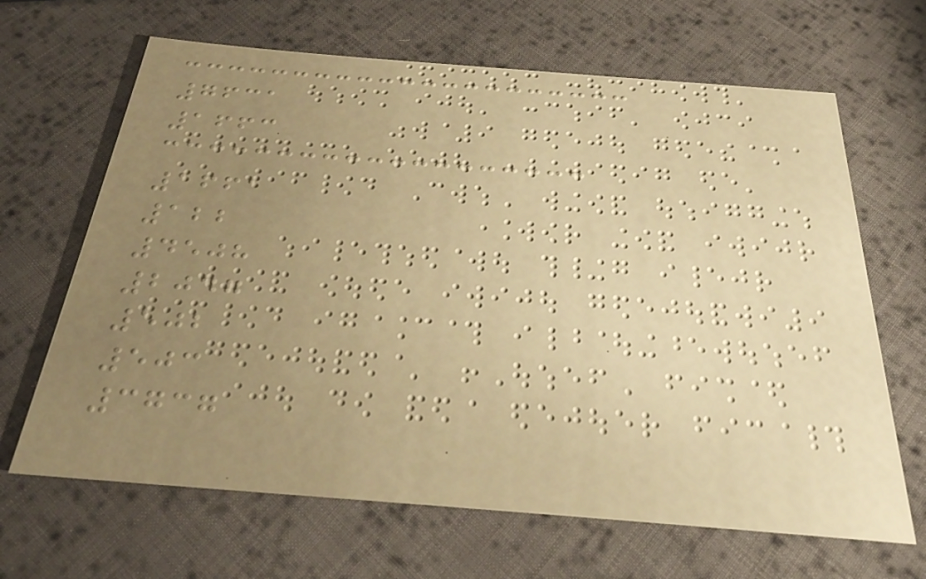7631
1663
1661
122
4508
2047
502
503
3737
